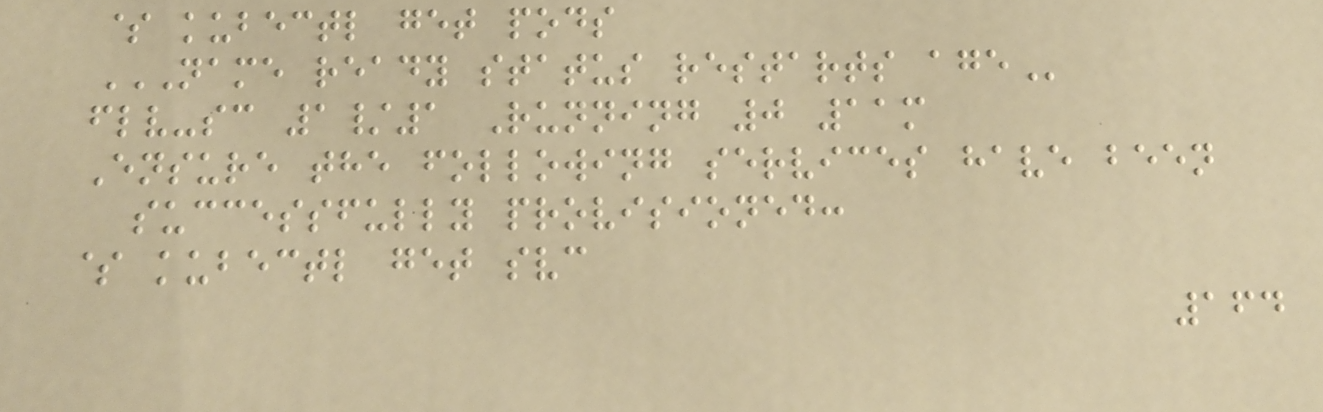$ kubectl get pods
NAME READY STATUS RESTARTS AGE
flv-sc 1/1 Running 0 11m
Ensure the following services have been
successfully provisioned:
$ kubectl get svc
164
